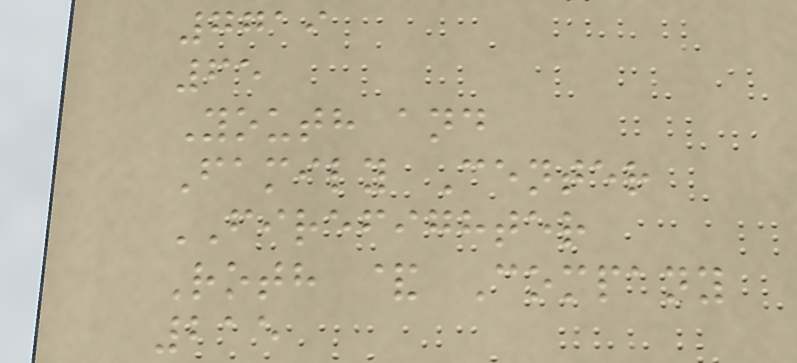7719
65
Youth and
Family Center
FIREFIGHTER
Roth & Company
215
